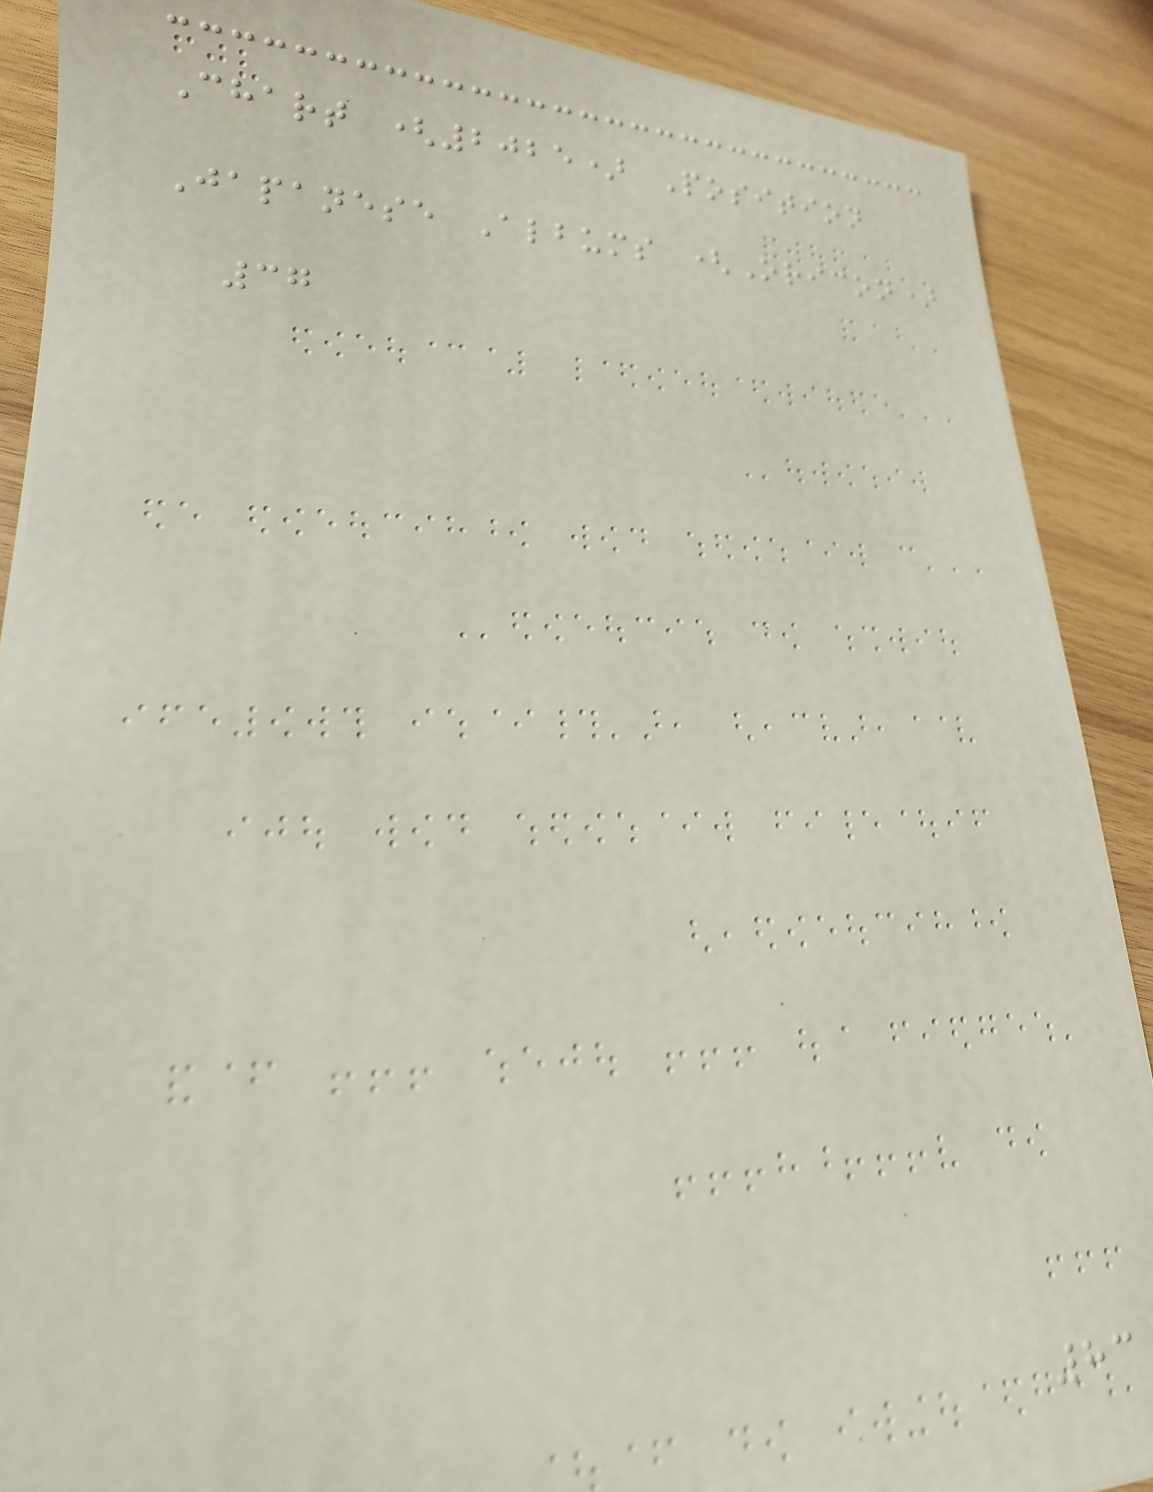Chart (2025) Position
Japanese Albums (Oricon)
37
83
